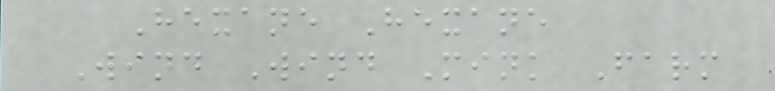Hexane Hexane
Wind Wind Mink Farm
